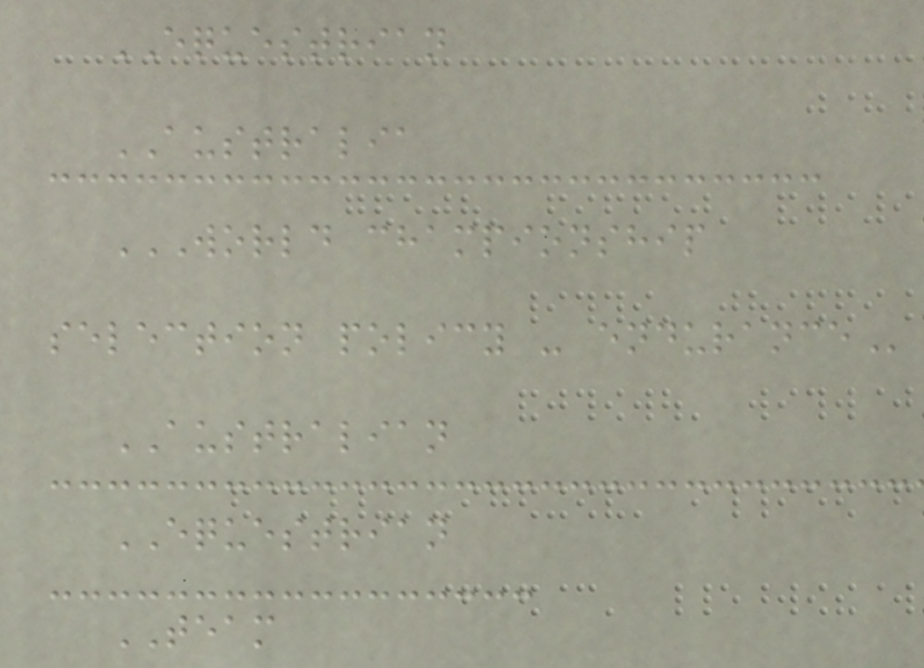EQUESTRIAN
AUSTRALIA
WORLD CHAMPIONSHIP
SELECTION POLICY - ENDURANCE
AUSTRALIAN
EQUESTRIAN
TEAM
